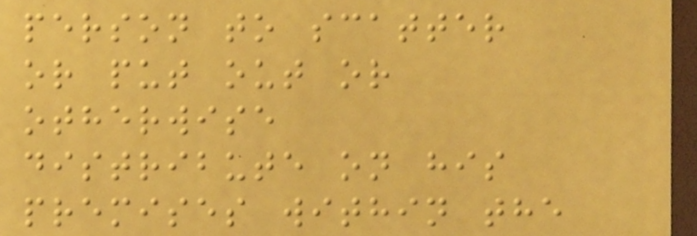person to scatter
or put out or
otherwise
distribute on his
premises within the
